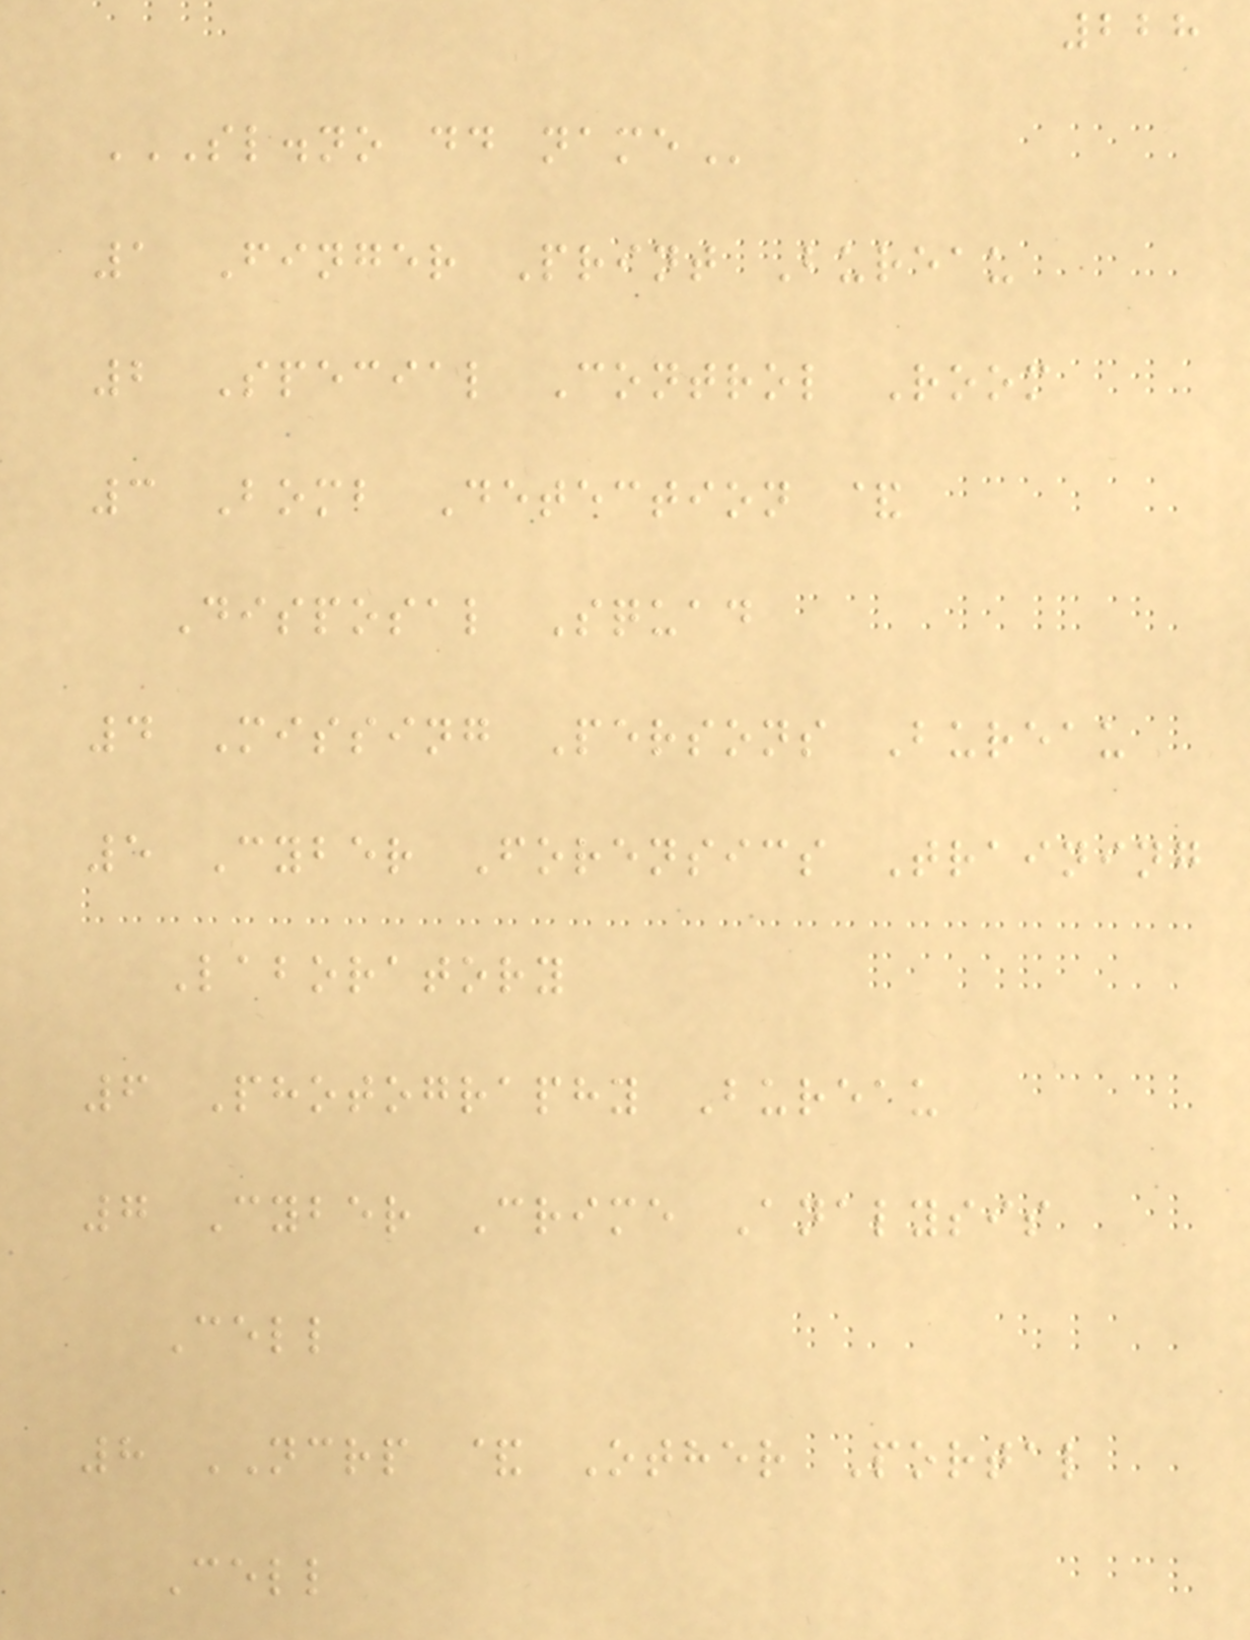228
SL.NO DD NAME
1 Finger Print Bureau
2 Special Control Room
3 Bomb Detection &
Disposal Squad
4 Missing Persons Bureau
5 Cyber Forensics Training
Laboratory
6 Photography Bureau
7 Cyber Crime Analysis
Cell
8 NCRP & Other Portal
Cell
